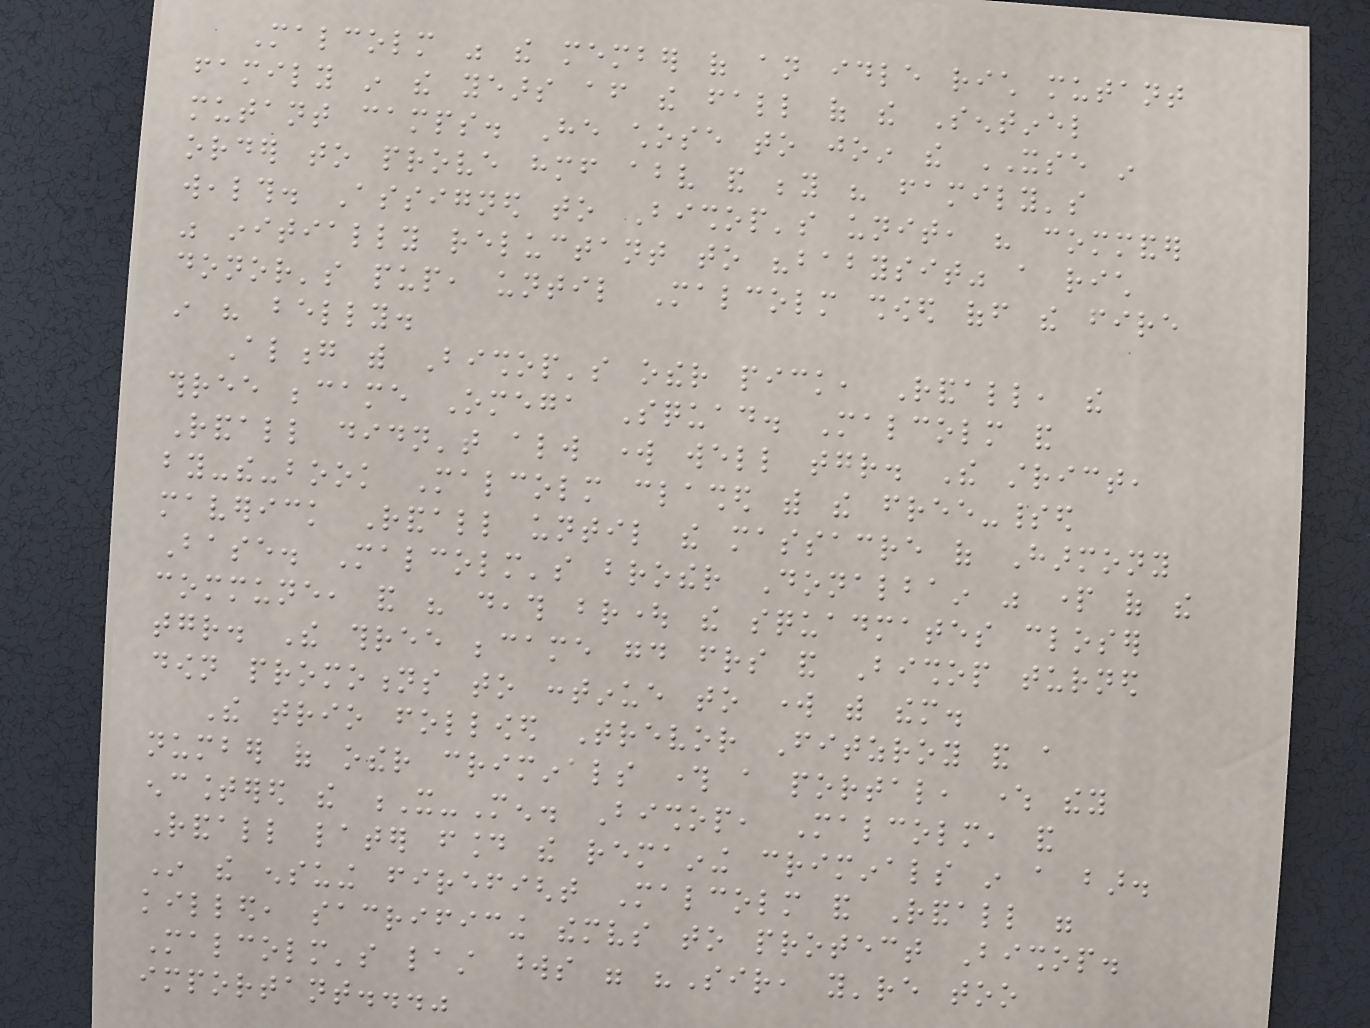Malcolm was the member of an idle rich mutant
family in the years after the fall of the Sentinel
mutant camps. He chose to join the XSE in
order to prove himself above and beyond his family's
wealth. Assigned to Bishop's unit, his commander
was initially reluctant to "babysit" a rich
donor's pup, until Malcolm showed off the fire
in his belly.
Along with Bishop's other pick, Randall, the
three became Omega Squad. Malcolm and
Randall didn't always work well together. The strict,
by-the-book Malcolm clashed with the free-spirited
maverick Randall until the massacre of Harmony
Base. Malcolm's brother Donalbain was part of the
commune, and his death brought the squadmates closer
together. The three became good friends and Bishop turned
down promotions to continue to work with them.
The trio followed Trevor Fitzroy and a
number of other criminals through a portal, where they
encountered the X-Men. Bishop, Malcolm, and
Randall later found the remaining criminals in a bar.
In the ensuing firefight Malcolm and Randall were
killed, sacrificing themselves to protect Bishop.
Malcolm's last words were "Sir, you're too
important..."
